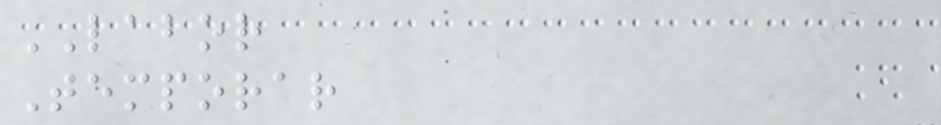LABOR
Temporar
